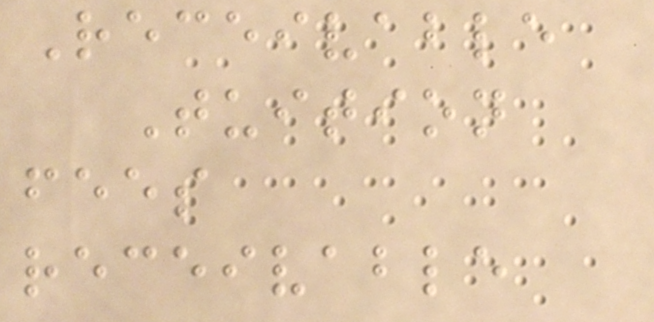Receivable
Tuition
fees
receivable
